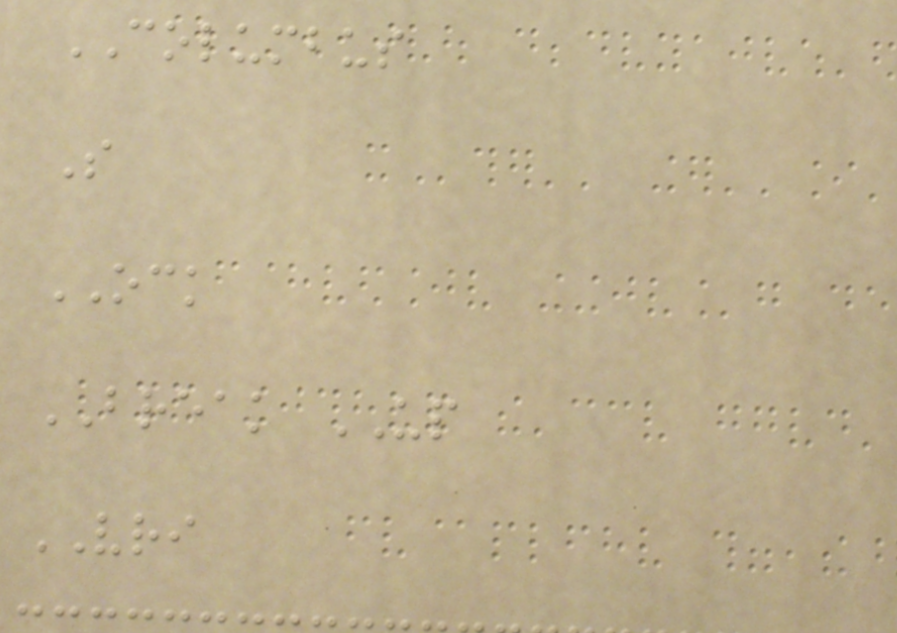COLUMBUS
S
OCK
BREAK UP
VRI
